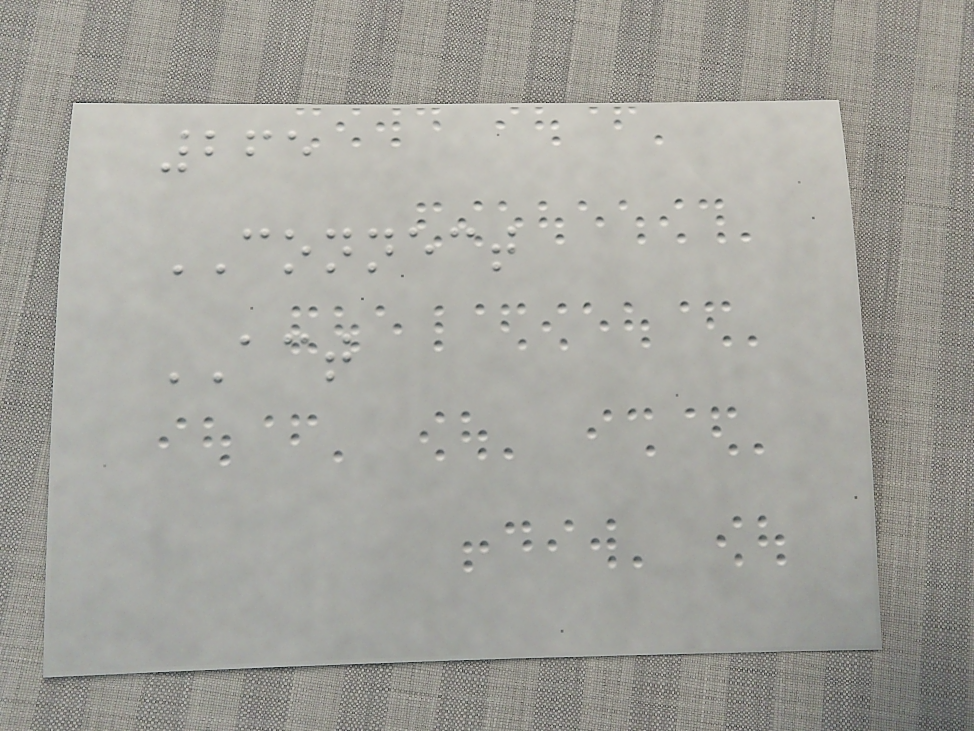265
CONNECT
ACT
